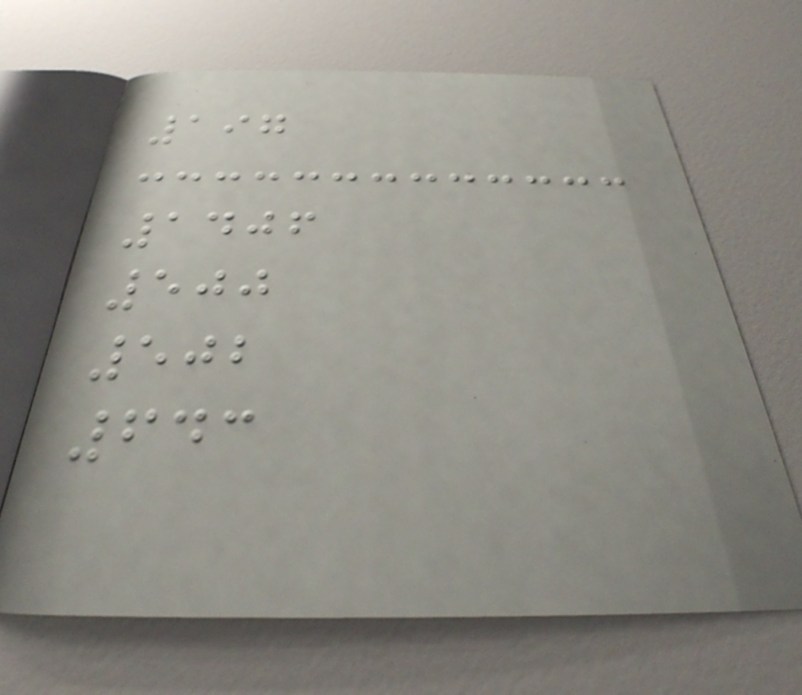197
1406
500
502
643
